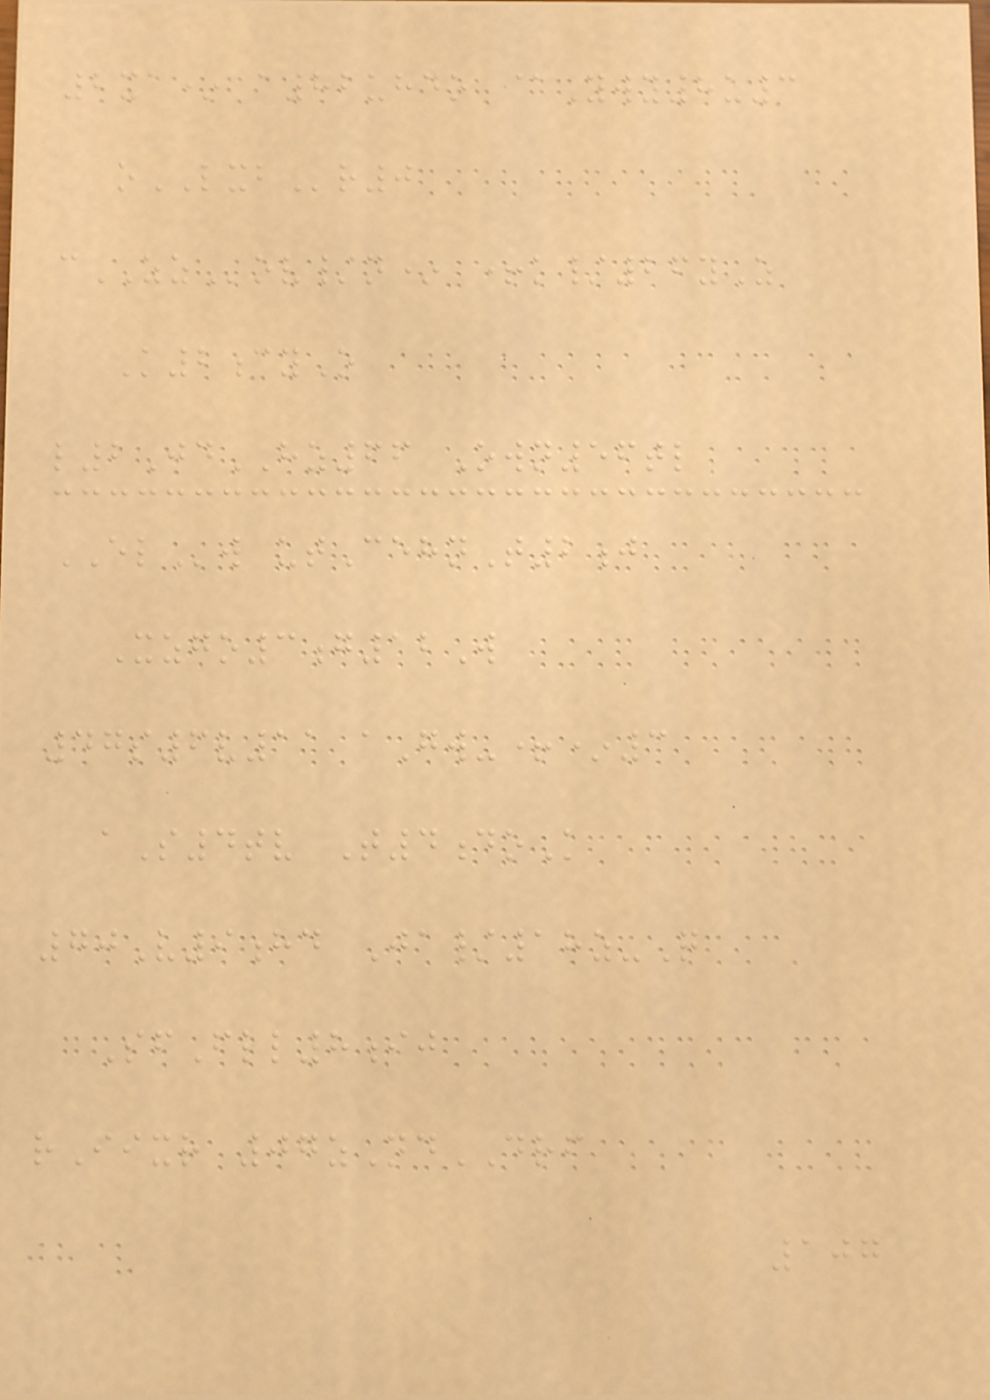2xa* a82uhdo @Ywy8u3
oLXBr0
cZZov/n* +k/26yZ
K2cyO
l2JdHZ66 Own56tl
ELw utCehnT2j
Xzgo3g12W
47s6v11 aGw-+*3
aS4tv T4doK
70V9hd Ja/18z-Q
SfFll8ij
rIixr 07zNdDRF
107
